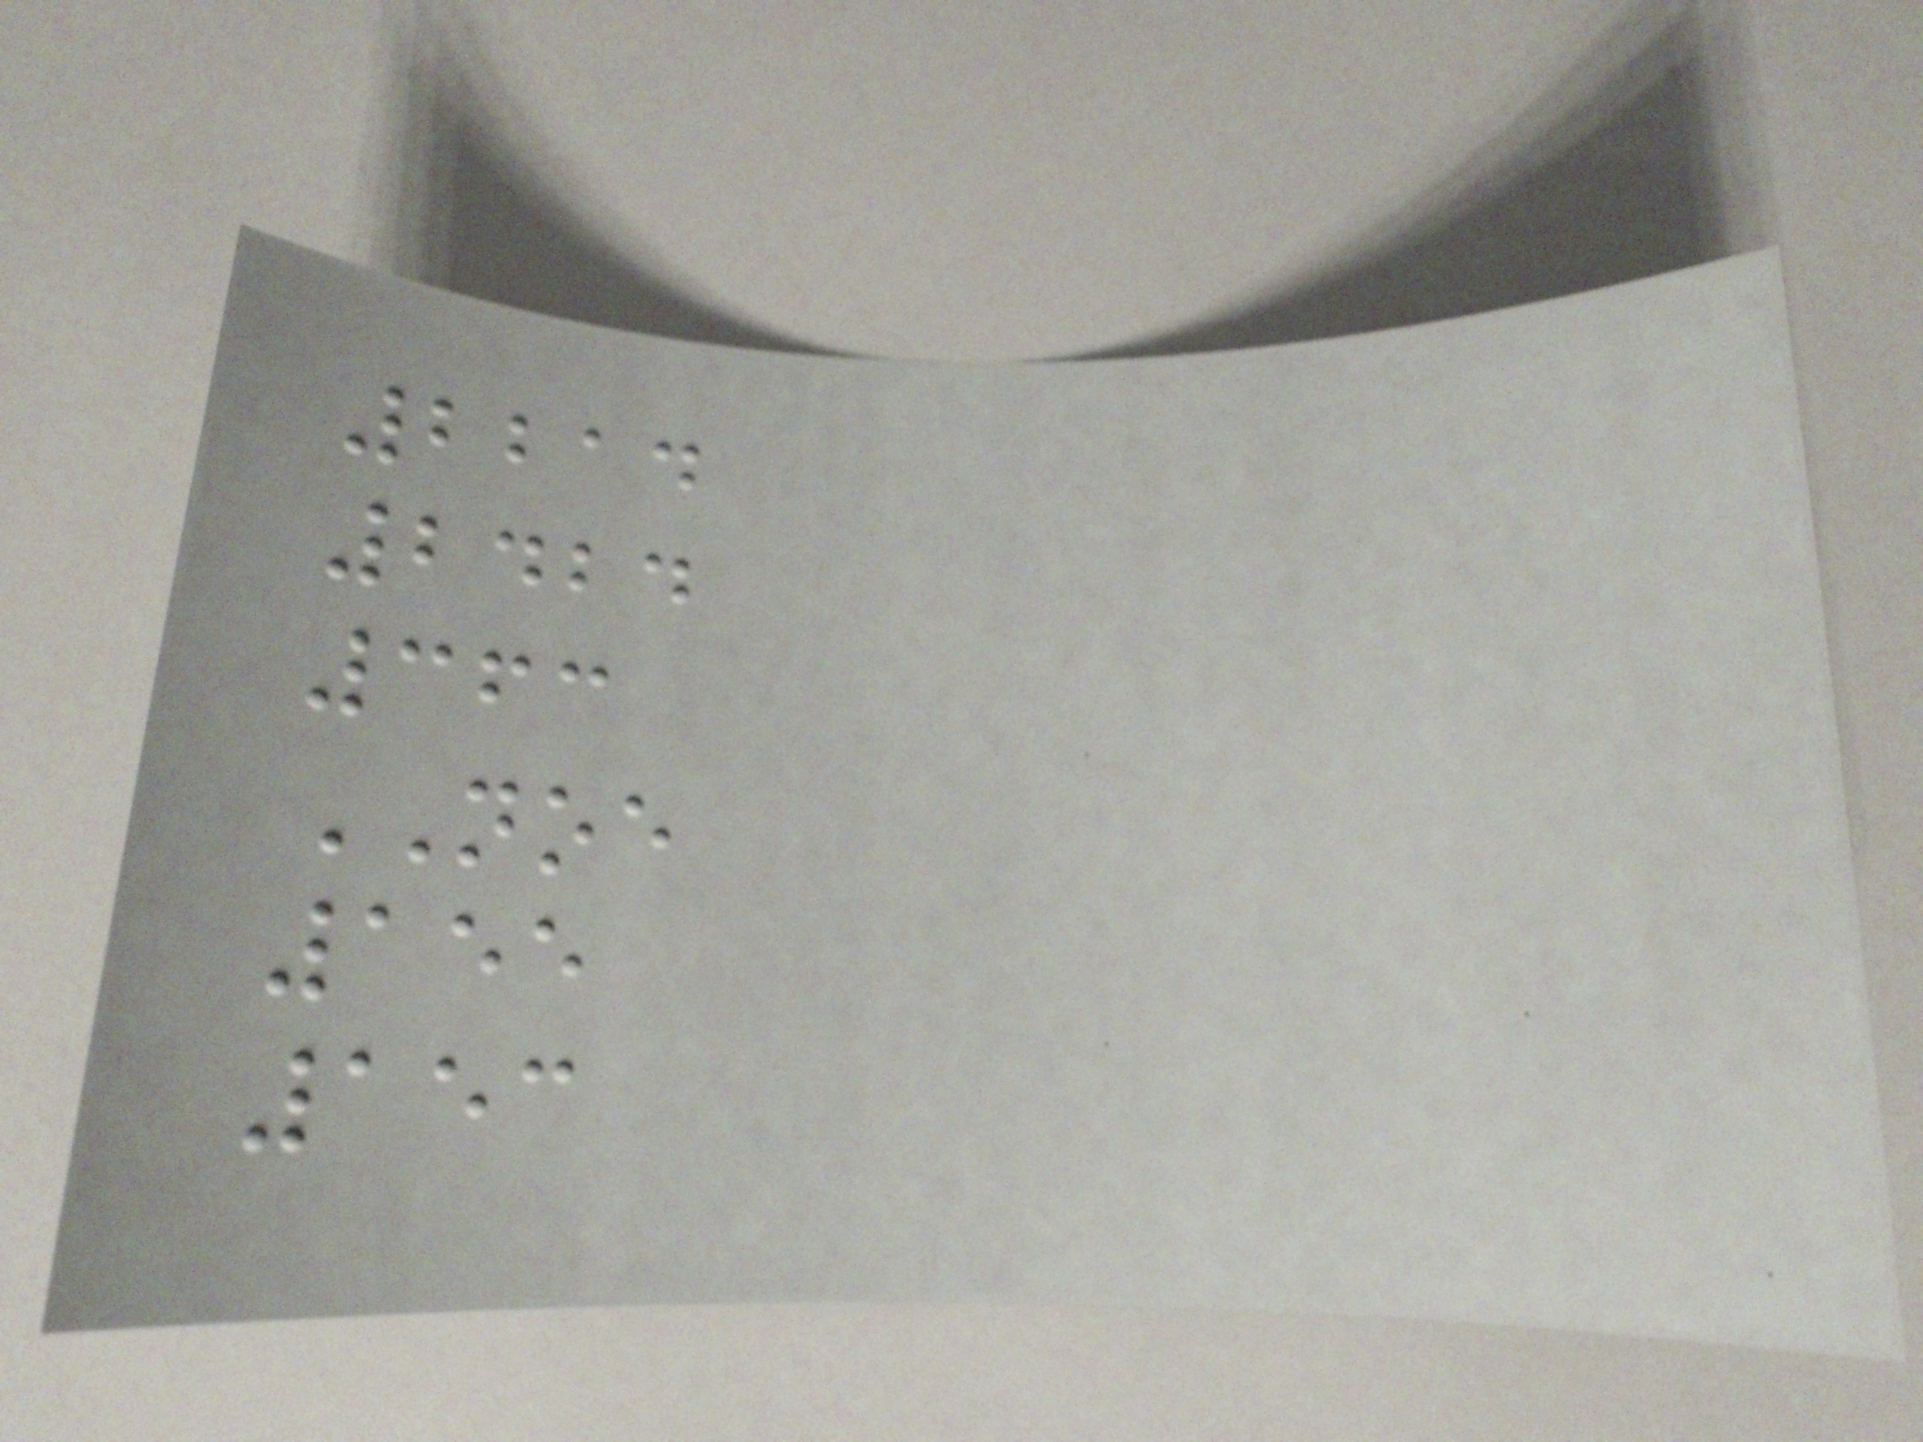2214
2424
363
NOE
155
153
